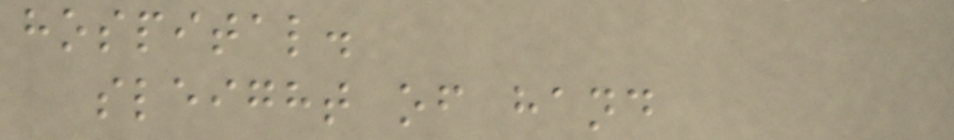hospital.
sleight of hand
